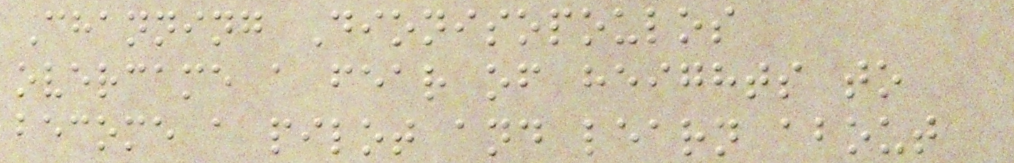Channing Dionisopoulos
overcame a fear of heights to
become a pilot and learn about
